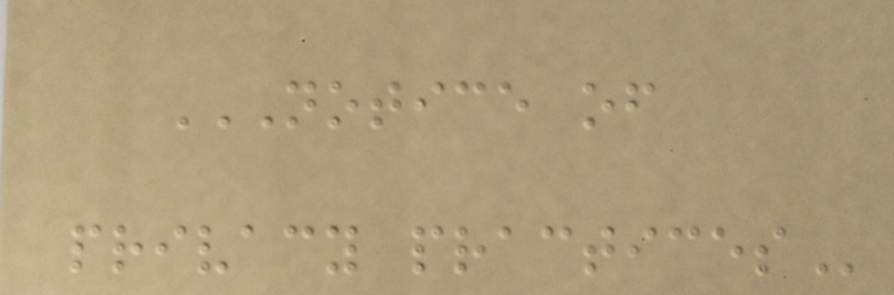NOTICE OF
PRIVACY PRACTICES
